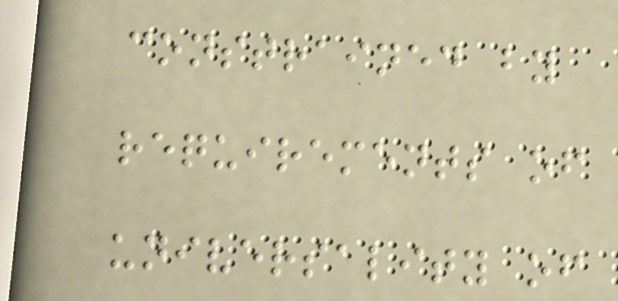constrained by
requirements of
universality of
